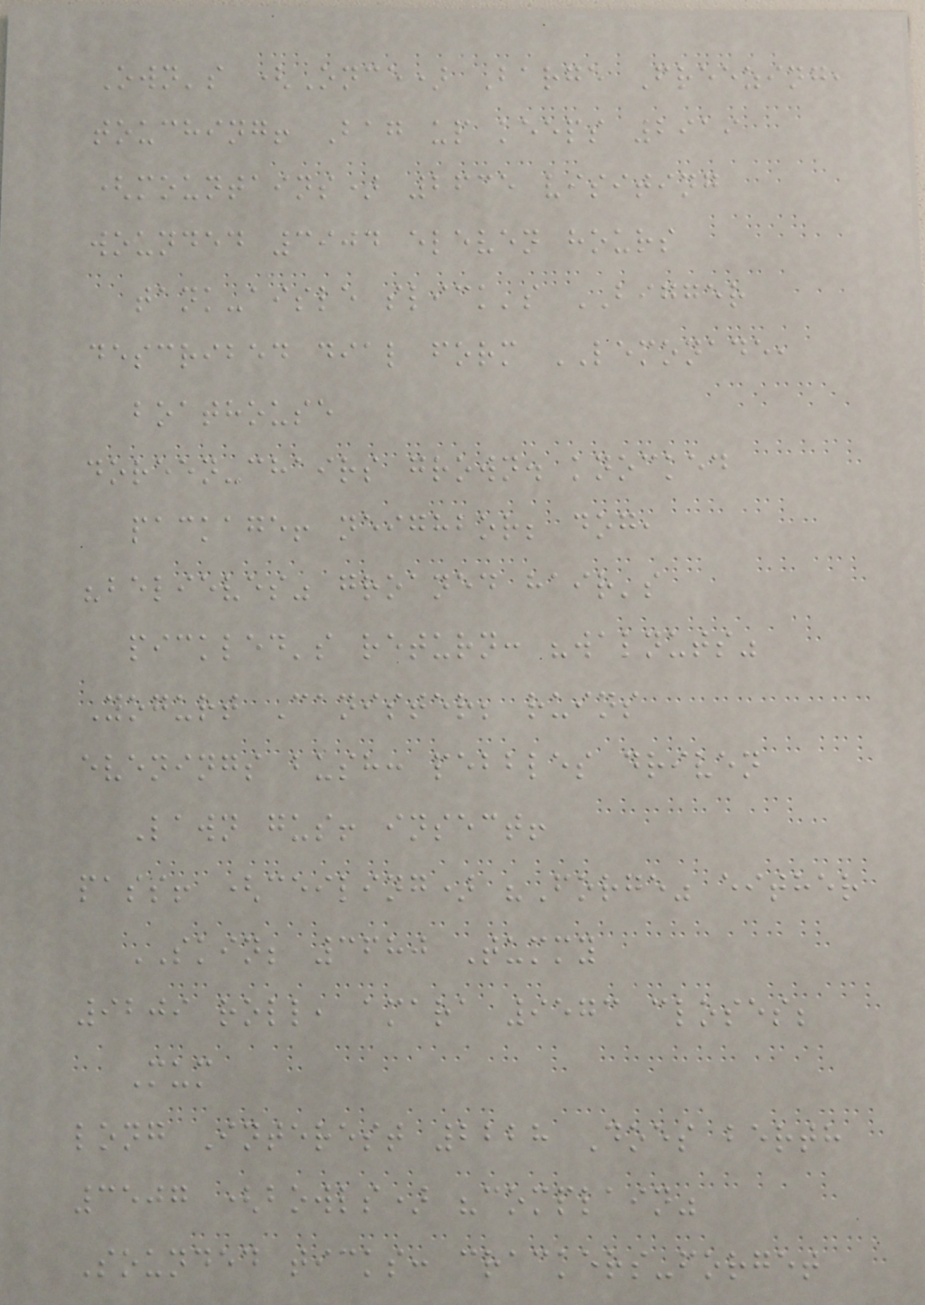Own's (Once) Barge Freezing,
touching! Bag up keeps 2919
(mountains) 2635 visiting
wounded 3904 eleven hours
tank-aisle slick's BIGGER
described dial form LEMONADE,
boathouse
doreen-chairs grown. knocked
package! neighbor; dog,
"believes" groaned hair's
pickled's return: "walnuts"
Yogurt Canister; ruins
evenings bush: pebbles driven
Lawn gus! insect!
pass! (ceiling) "Forge" either
SKIN; 3680 Tummy
9209 roll, amara 9573 closes;
Mum
long Interest 2228 Does berth
3507 (bowls) "complain"
Sounded ticks: crackers-forget
